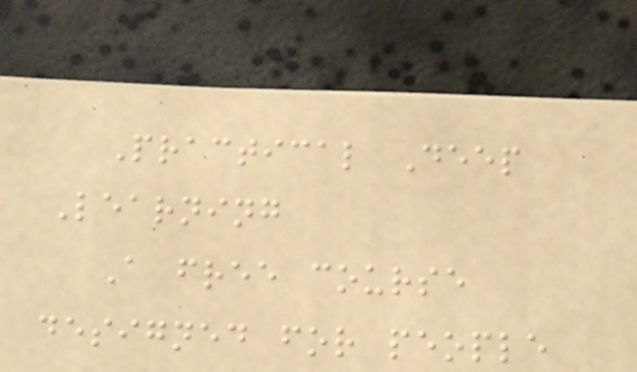Practical Deep
Learning
A free course
designed for people
